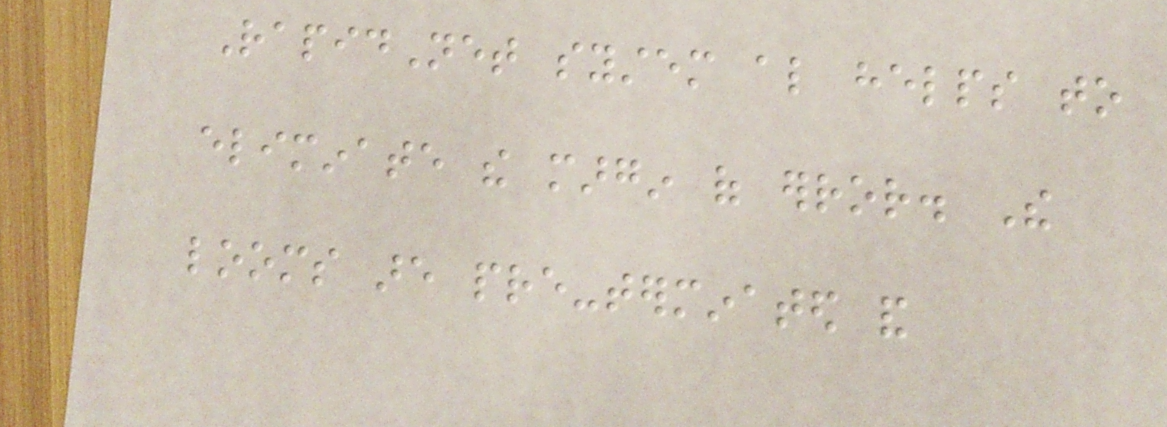RapidNet system also helps to
eliminate the margin of error. The
looms are pre-terminated and
